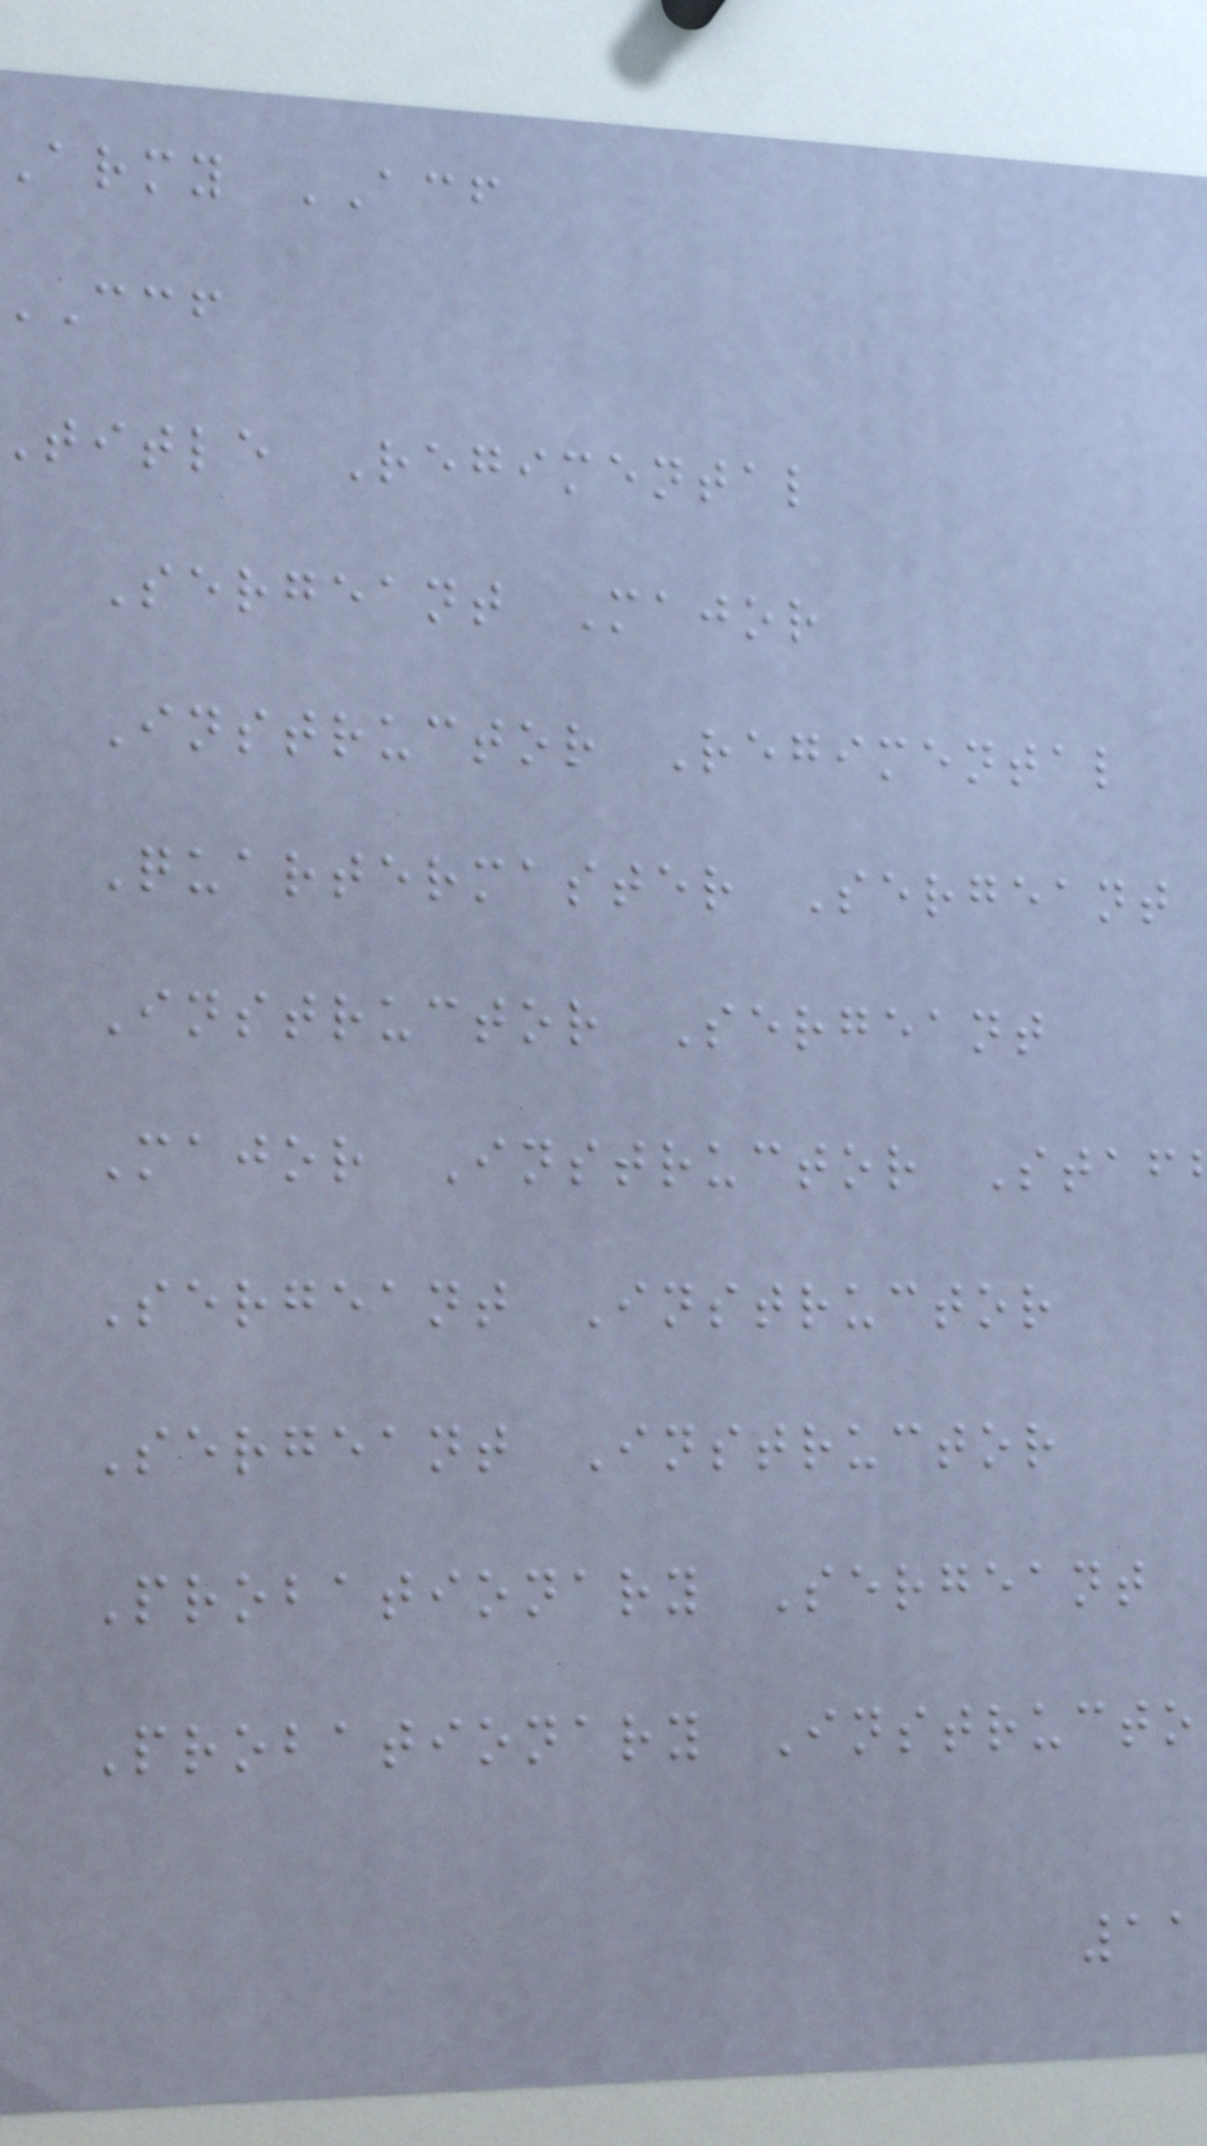army ACF
title Regimental
Sergeant Major
Instructor Regimental
Quartermaster Sergeant
Instructor Sergeant
Major Instructor Staf
Sergeant Instructor
Sergeant Instructor
Probationary Sergeant
Probationary Instructo
